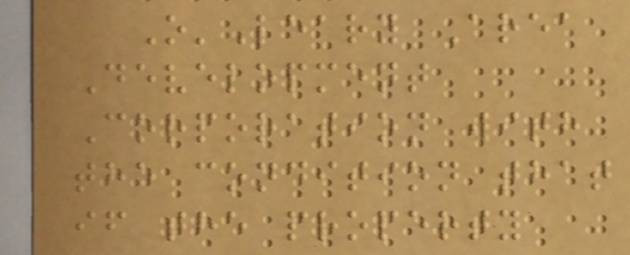O'Leary Area
Development
Corporation with
the condition that
if the property
